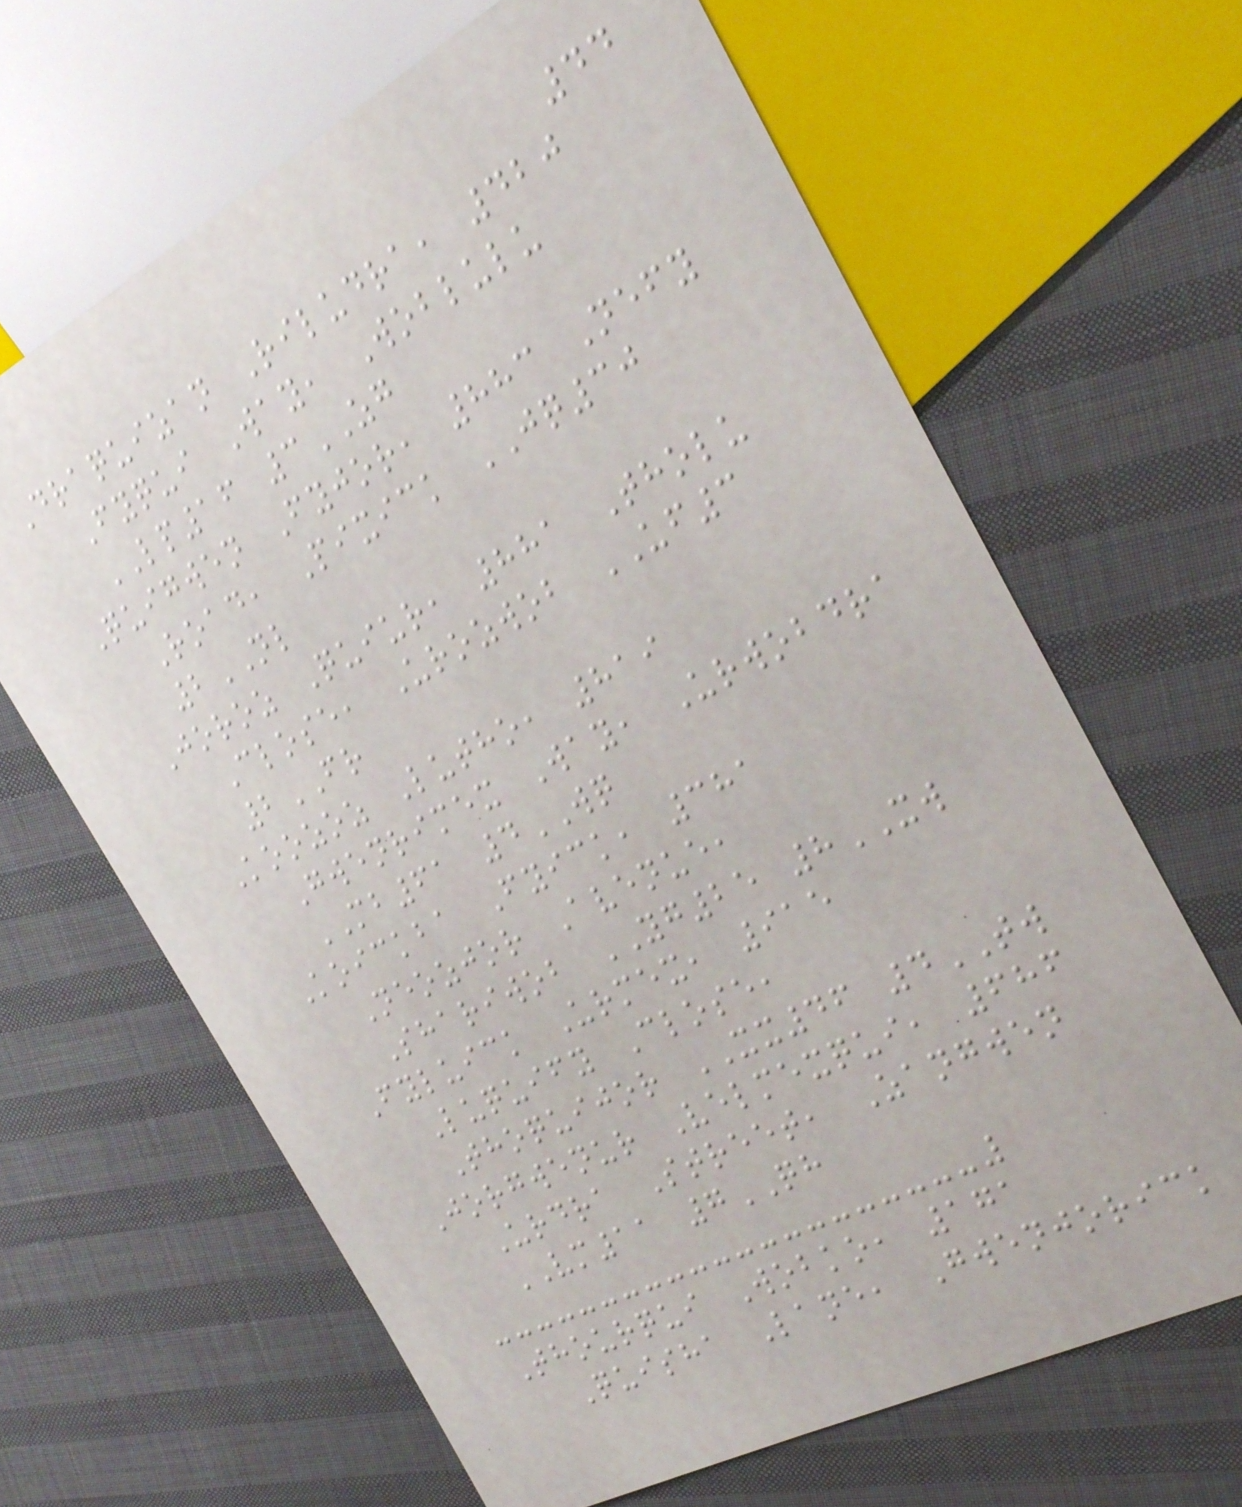44
Draquizan Riludra, 420
Fyqui Way, Woblulu
LP16 3ZG
Quigwen Fyjor, 883 Nefy
Road, Pixick JQ30
2NL
Joroz Quiur, 881 Tholu
Close, Urozwob UF3
2FR
Koozoz Lutho, 819
Gwenrimex Way, Urwobdra
MB61 4WQ
Koickba Fyick, 381
Neozjor Avenue,
Shariwob YG25 8XW
Fyluick Urmex, 915
Luquify Close,
Thoquijor XX46 4TW
Jorgwenur Velmexqui, 686
Urdra Street, Zangwen
VM11 7QH
Thourqui Wobko, 171
Quisha Lane, Gwenjorick
